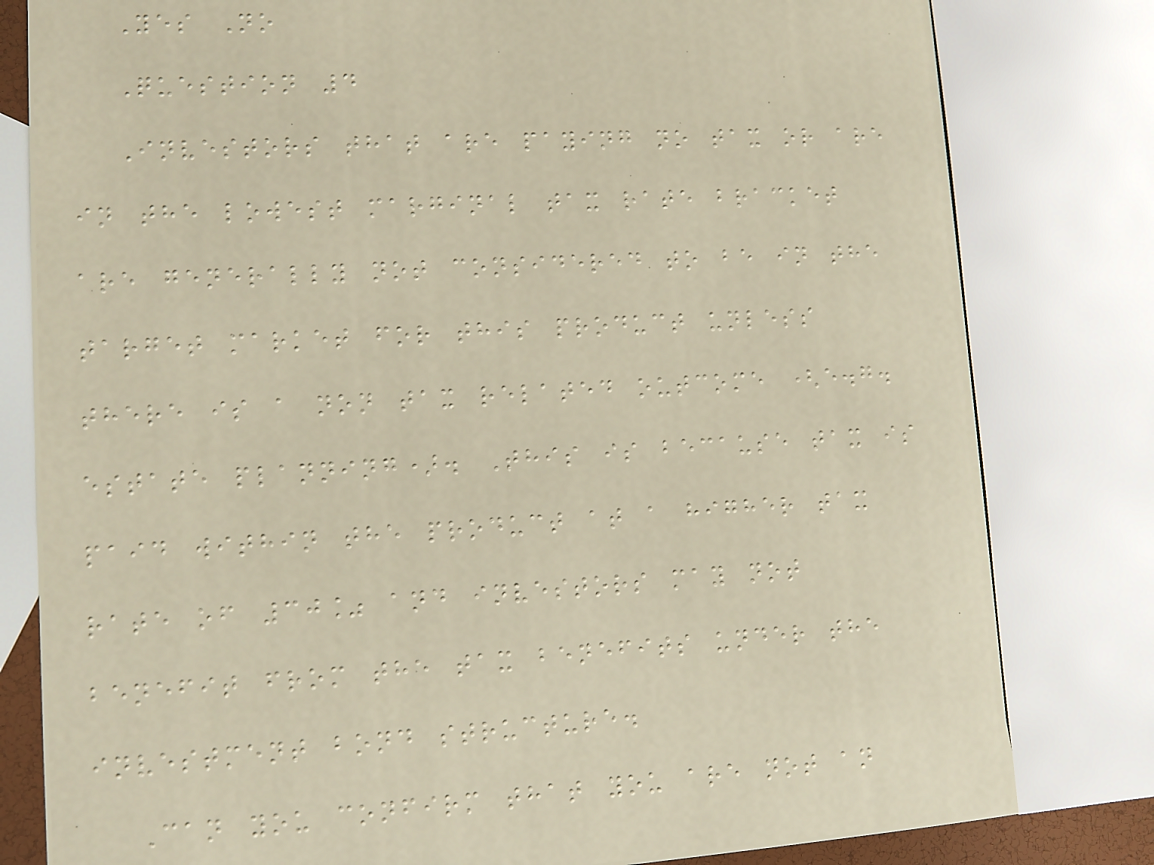Yes No
Question 4
Investors that are paying no tax or are
in the lowest marginal tax rate bracket
are generally not considered to be in the
target market for this product unless
there is a non tax related outcome (e.g.
estate planning). This is because tax is
paid within the product at a higher tax
rate of 30% and investors may not
benefit from the tax benefits under the
investment bond structure.
Can you confirm that you are not an
